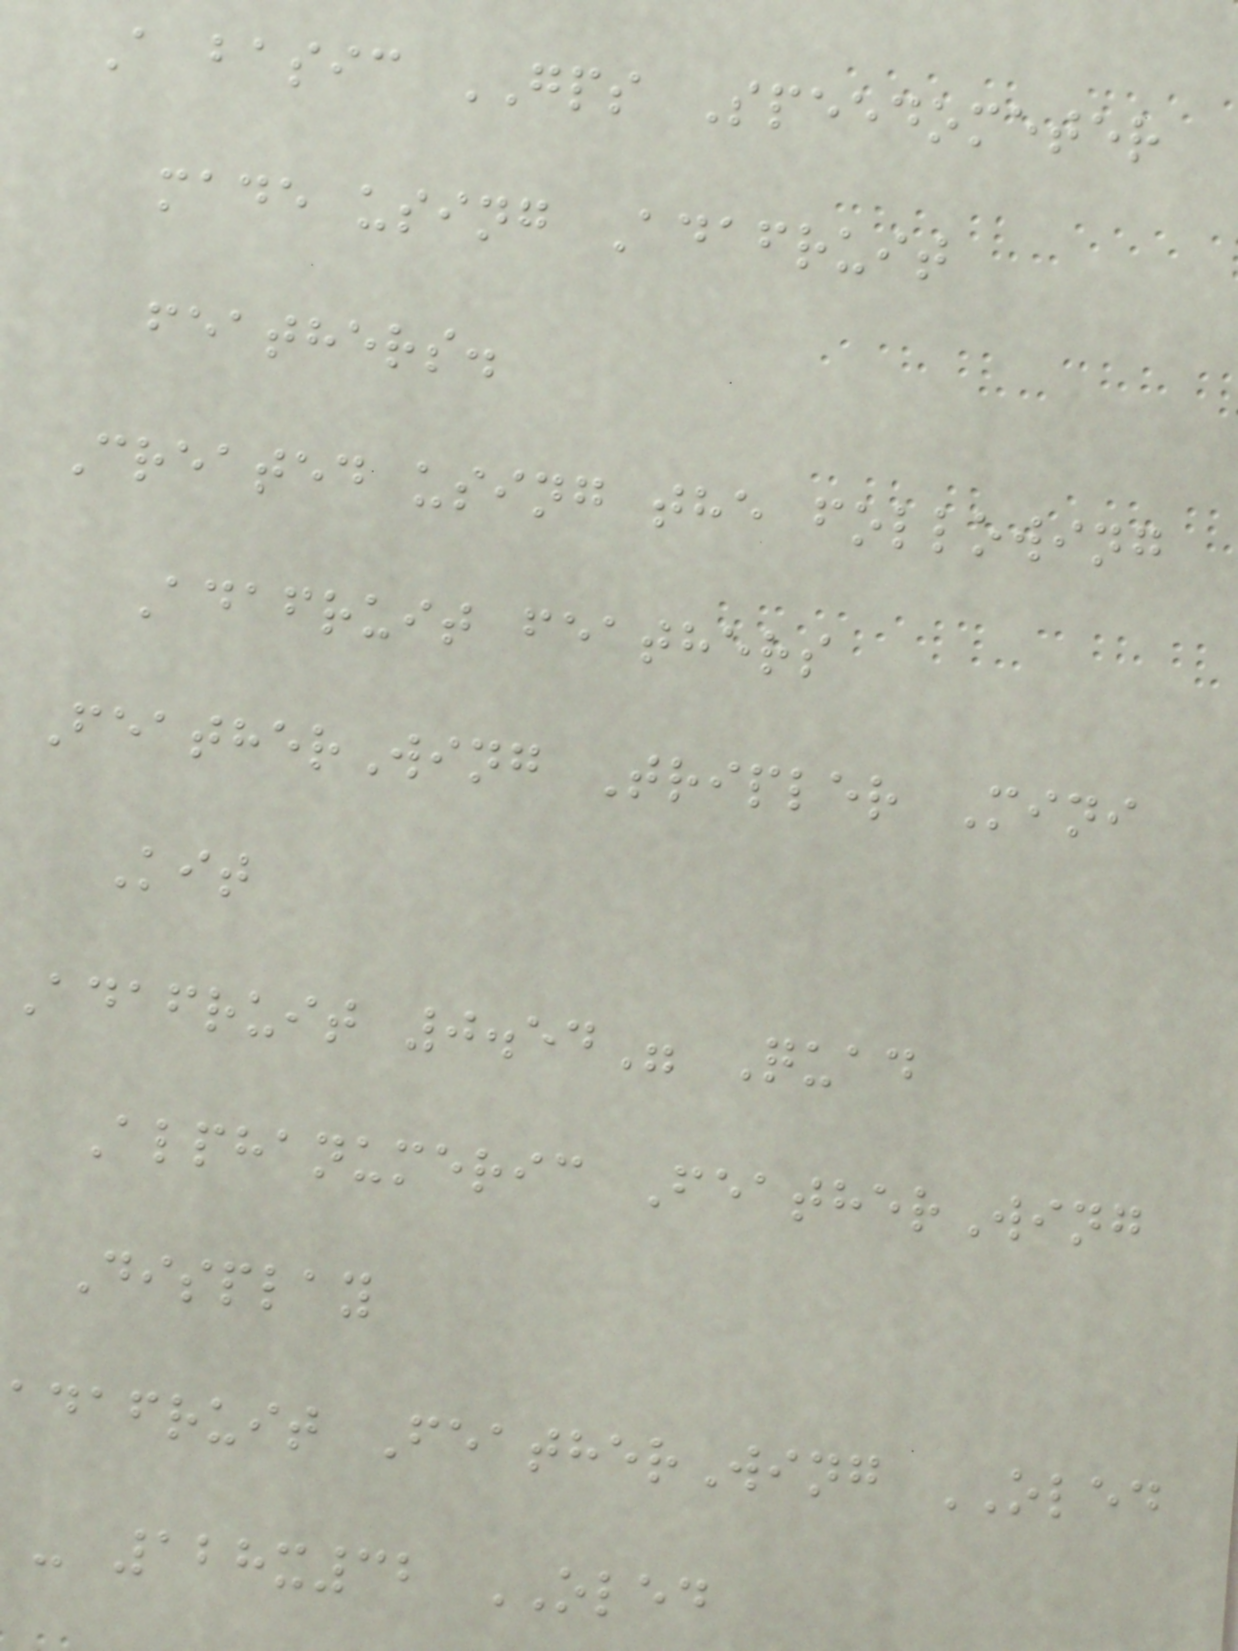A basic GPS Speedometer
made using Adafruit
feathers.
Created using the following
Adafruit feathers
FeatherWing Tripler Mini
Kit
Adafruit 0.54" Quad
Alphanumeric FeatherWing
Display
adafruit FeatherWing OLED
- 128x32 OLED
